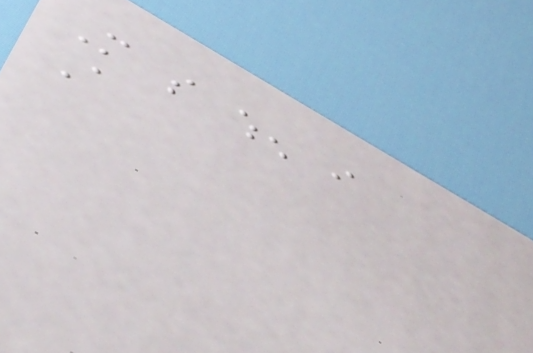More so when i
A
